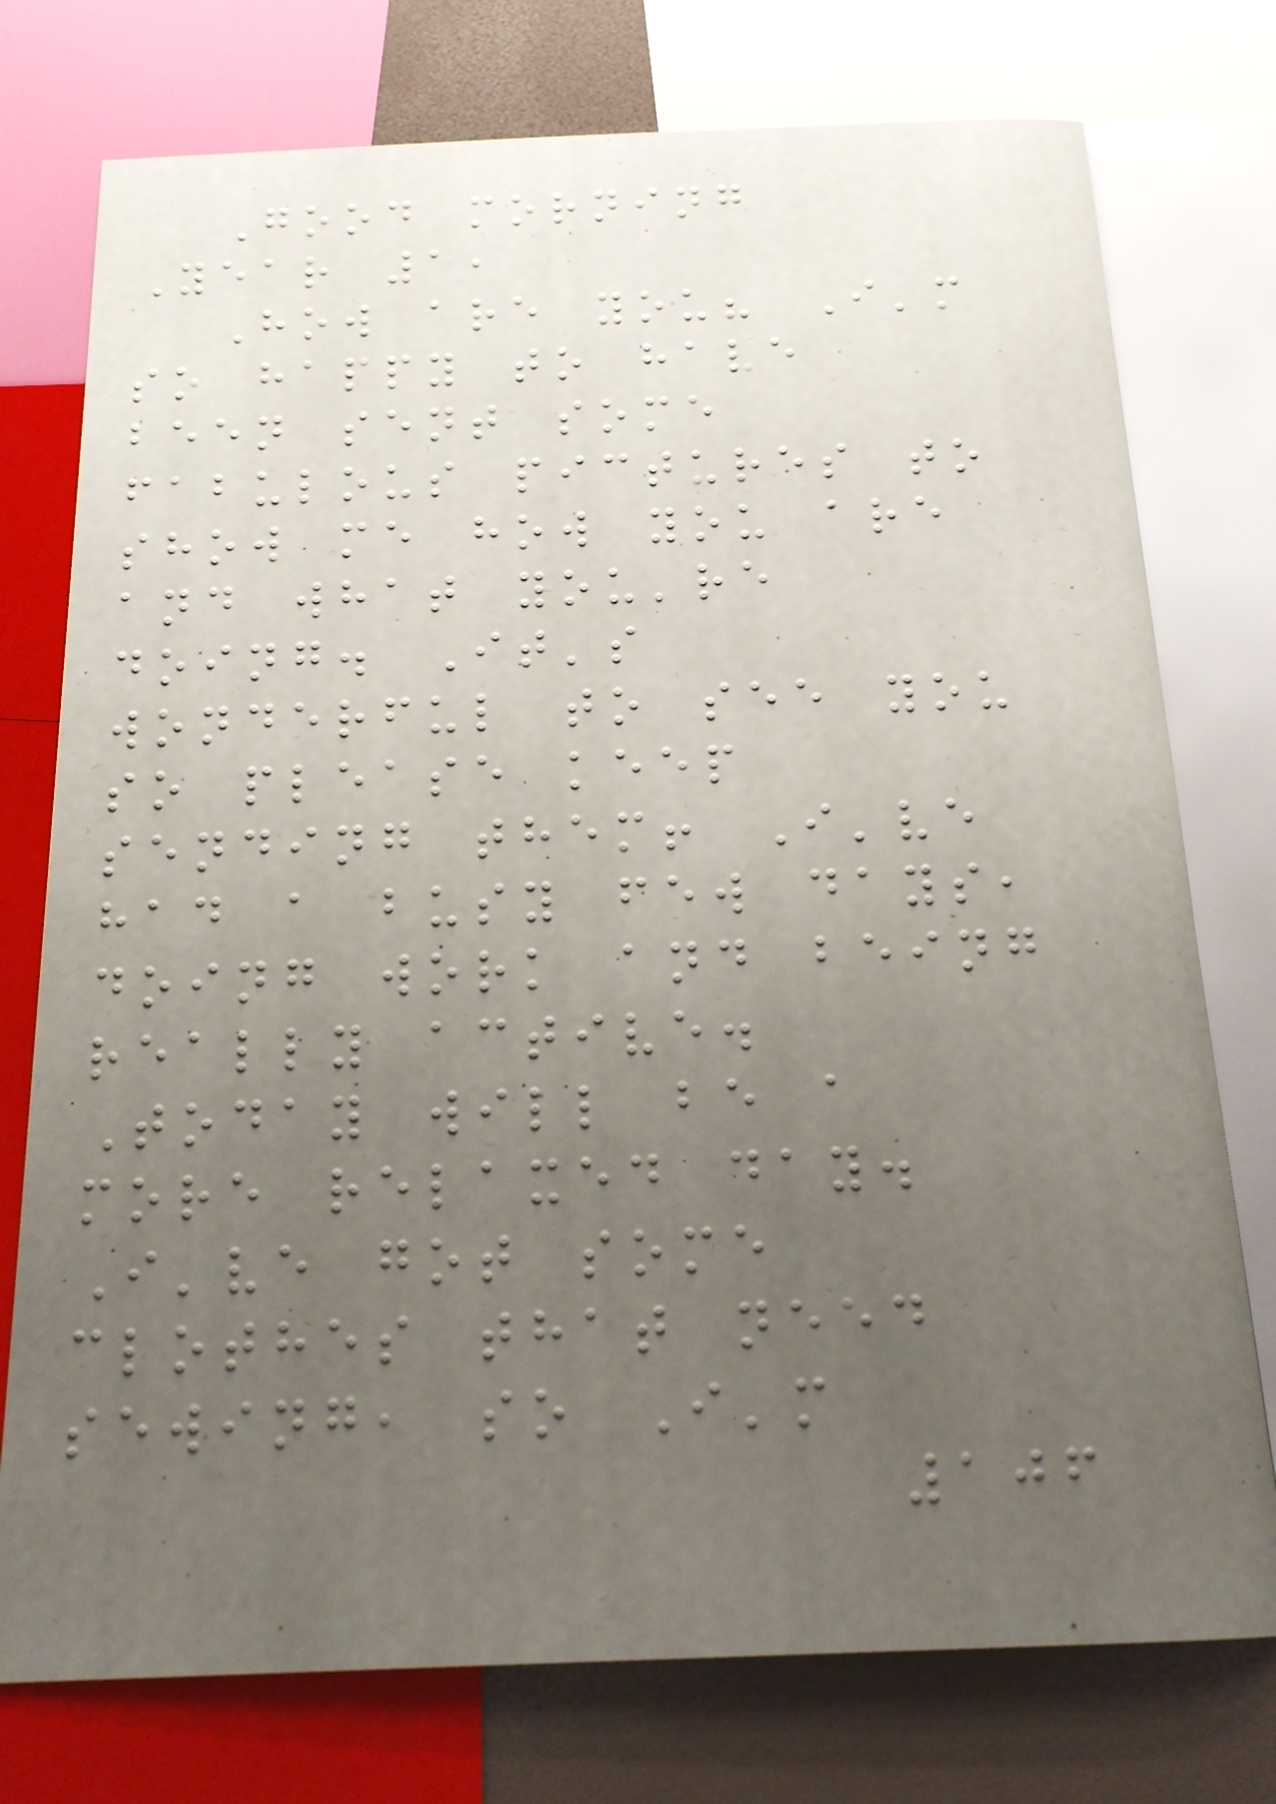Good morning
Year 1,
How are you? I'm
so happy to have
been sent some
fabulous pictures to
show me how you are
and what you're
doing. It's
wonderful to see you
so please keep
sending them! I've
had a busy few days,
doing work and being
really active.
Today will be a
more relaxed day.
I've got some
clothes that need
sewing, so I'm
106
